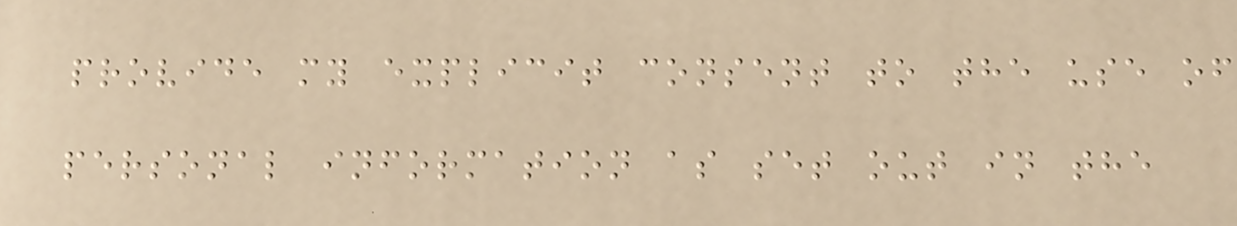provide my explicit consent to the use of
personal information as set out in the
